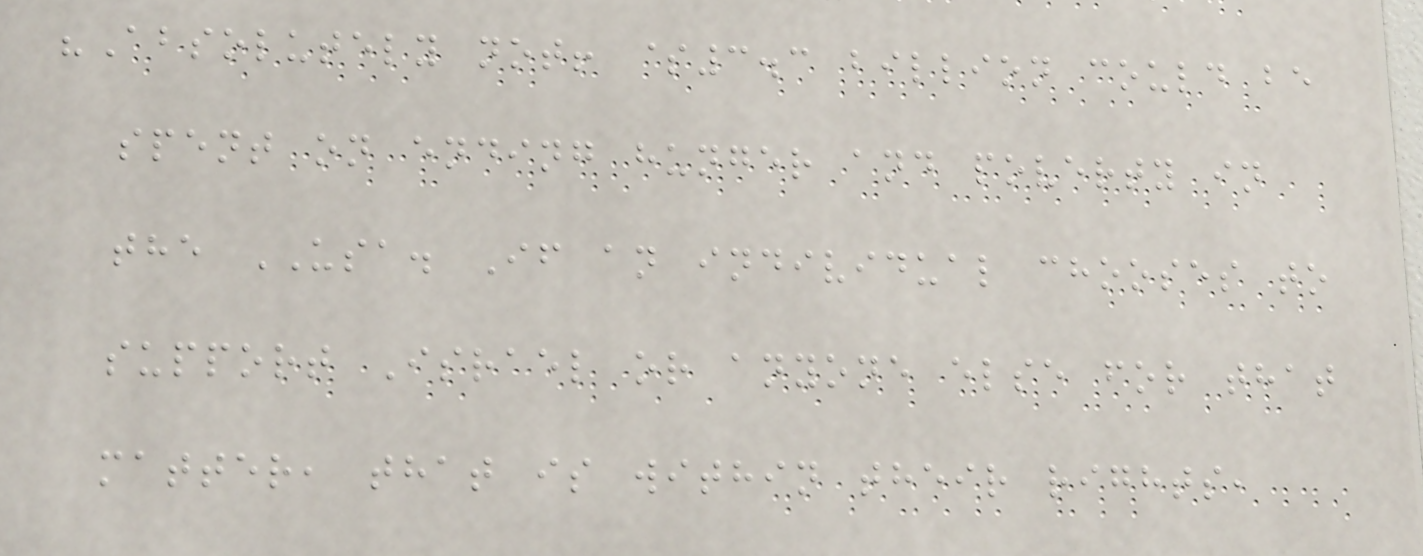"Absolutely not! $3.3 billion could be
spent on ending hunger and poverty in
the USA. If an individual chooses to
support Israel or anyone else for that
matter, that is within their rights,
